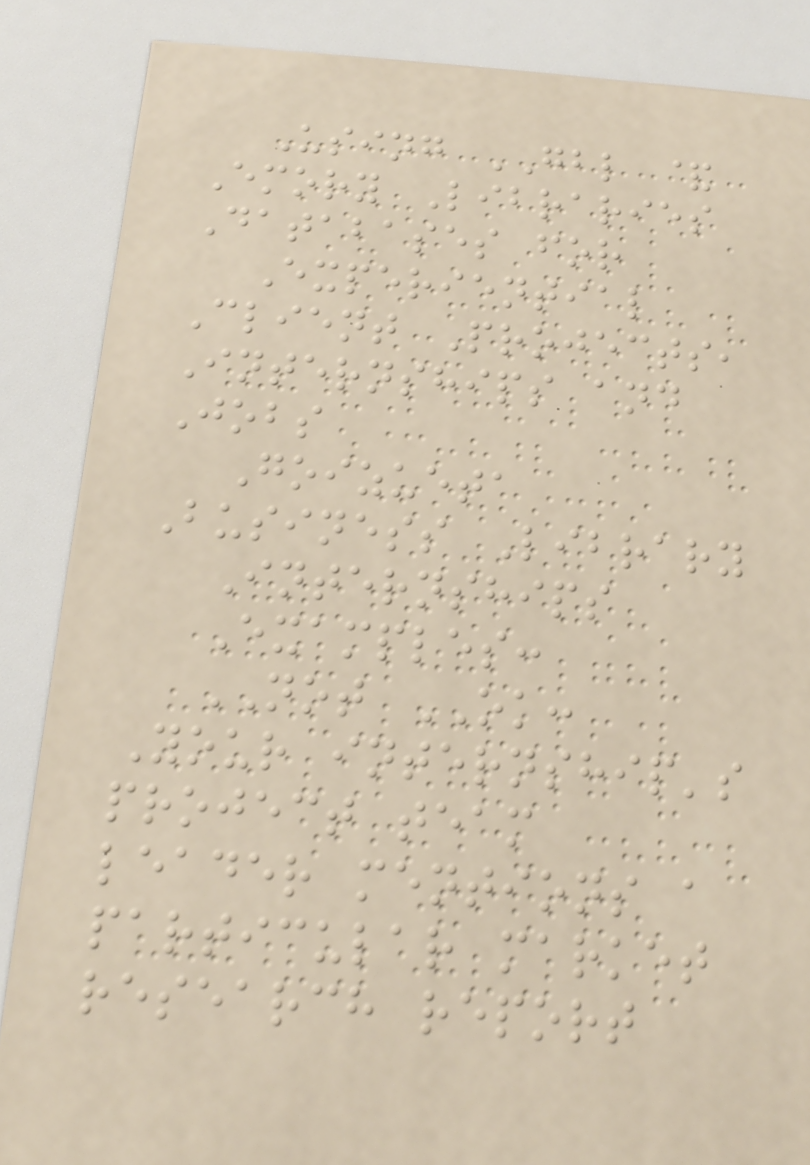Using GBL &
Emory Libraries
Databases for
Experiential
Client Projects,
Internships and
Jobs
Goizueta
Business Library
Internships
Examples:
NOT OK:
Your internship's
project team
leader mentions a
particular market
research report
